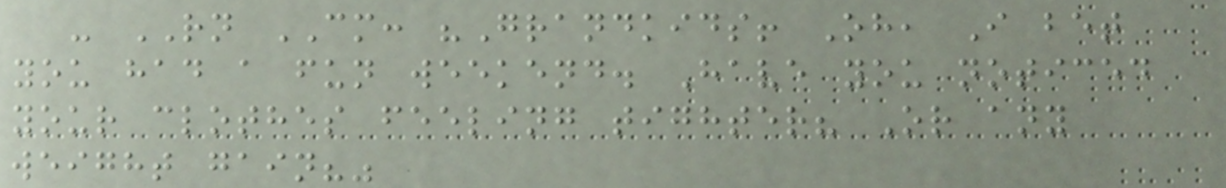- RN CM: "Grandkids! Oh, I bet
you had a fun weekend. Have you noticed
your clothes feeling tighter? Or any
weight gain?"
